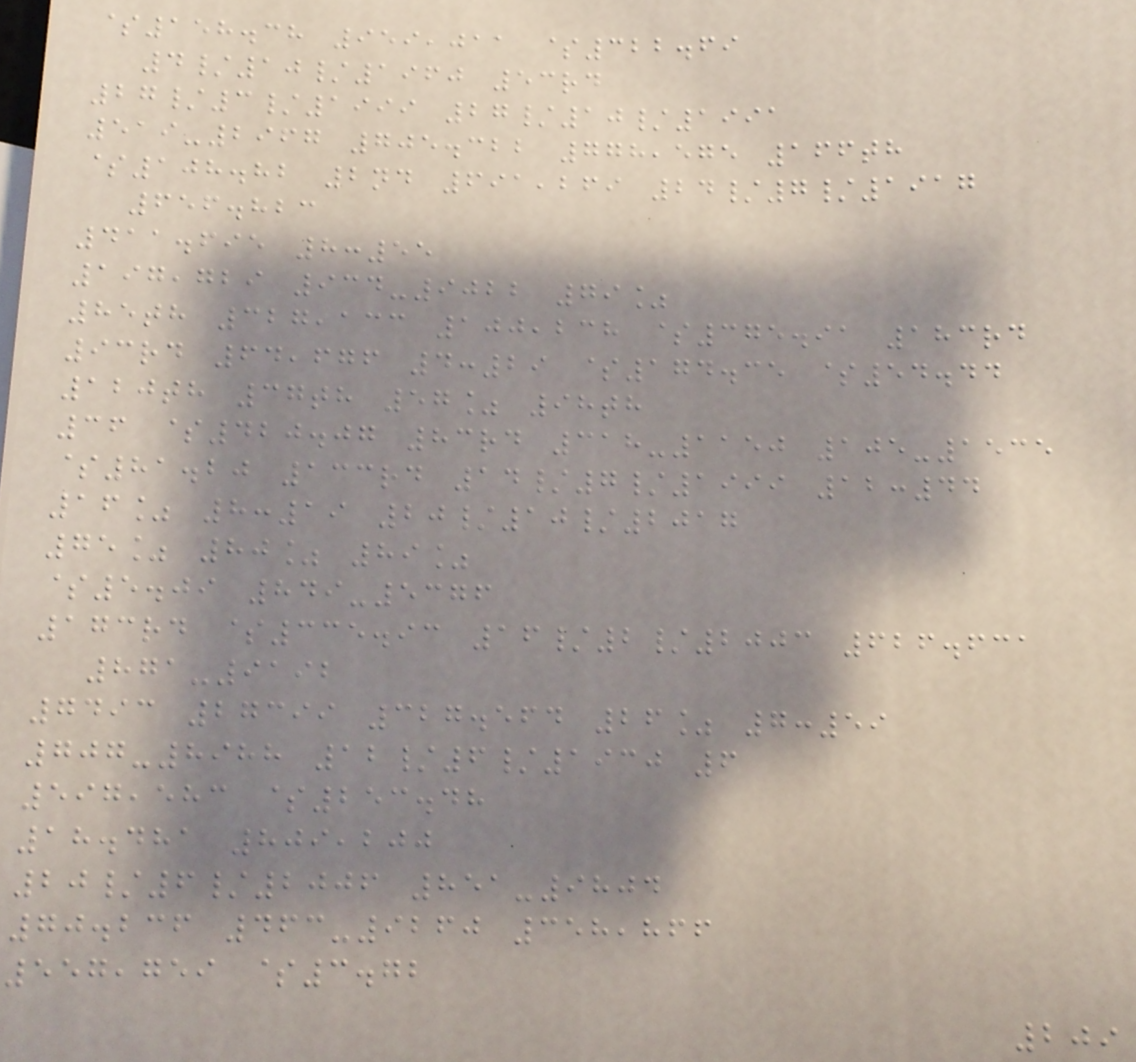$158.38 959,011 $322.69
4/10/1960 53rd
27/3/1999 27/10/1991
519-2967 705.322 778,575 166th
$108.82 2nd 691,269 24/7/1917
656.823
411.695 8:55
197,729 934-9022 79%
85th 327,133 100,238 $375.91 183rd
93rd 64,676 4:29 $174.35 $54.44
120th 37th 57% 98th
36 $420.07 83rd 318-1150 105-1535
$81.20 133rd 14/7/1999 12:44
16% 8:19 20/10/2017
75% 80% 89%
$5.09 849-5376
173rd $335.93 16/2/2003 626.631
871-9192
7493 27399 327.564 26% 7:59
707-8988 12/6/1930 6
597,583 $253.48
18.481 809,200
20/6/2006 851-9804
70.236 463-9260 358,866
557,759 $3.72
209
